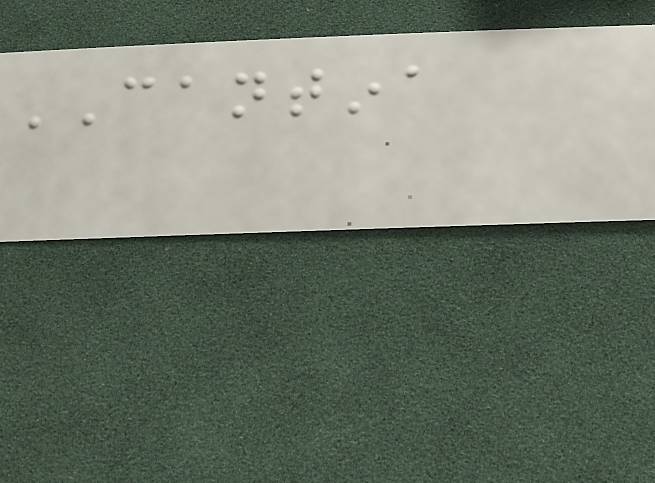CANTINA
